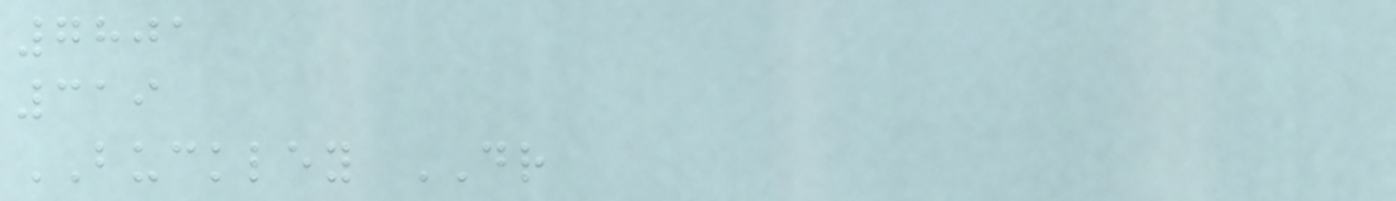7801
319
BUCKLEY DR
